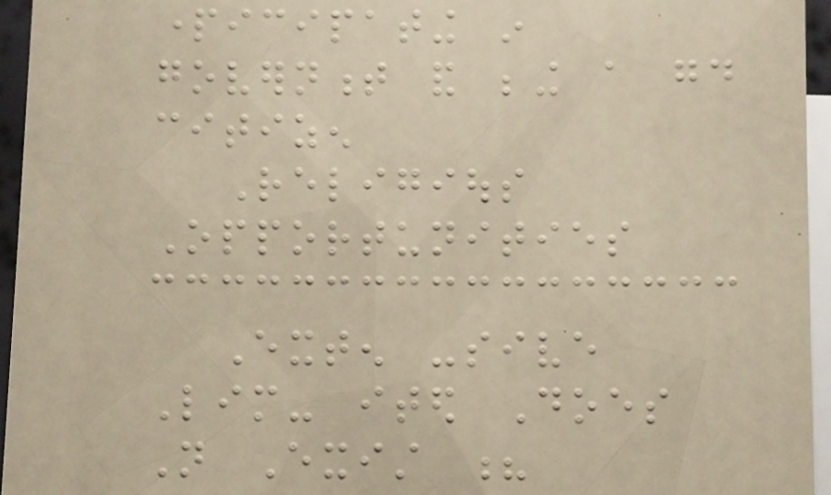participating in
government and being a good
citizen
Religious
Opportunities
Exten -sive
Lim- ited Does
Not Exist ?
